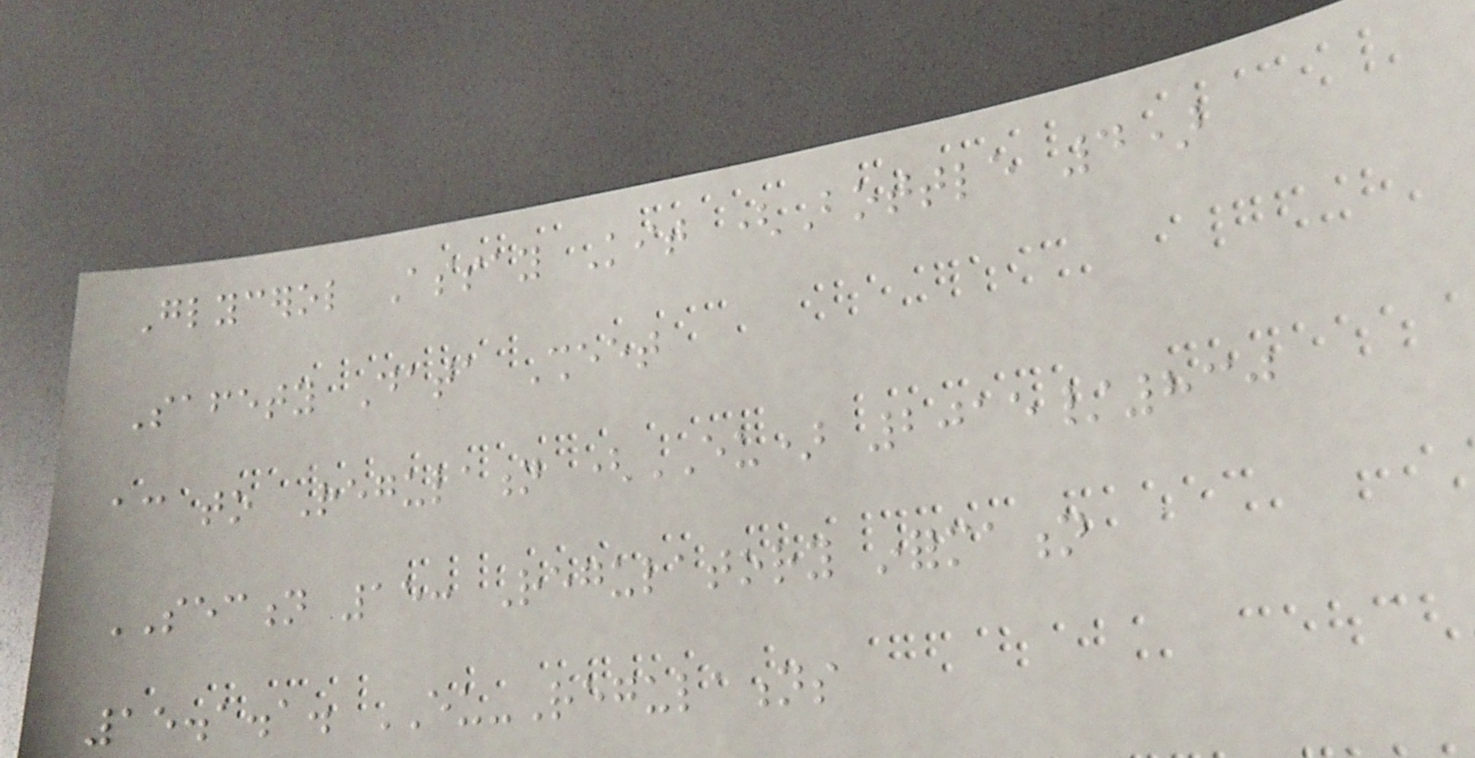Glycerol Assay Kit (Bottle 4)
Safety Data Sheet
according to Regulation (EU) 2015/830
SECTION 15: Regulatory information
15.1.1. EU-Regulations
